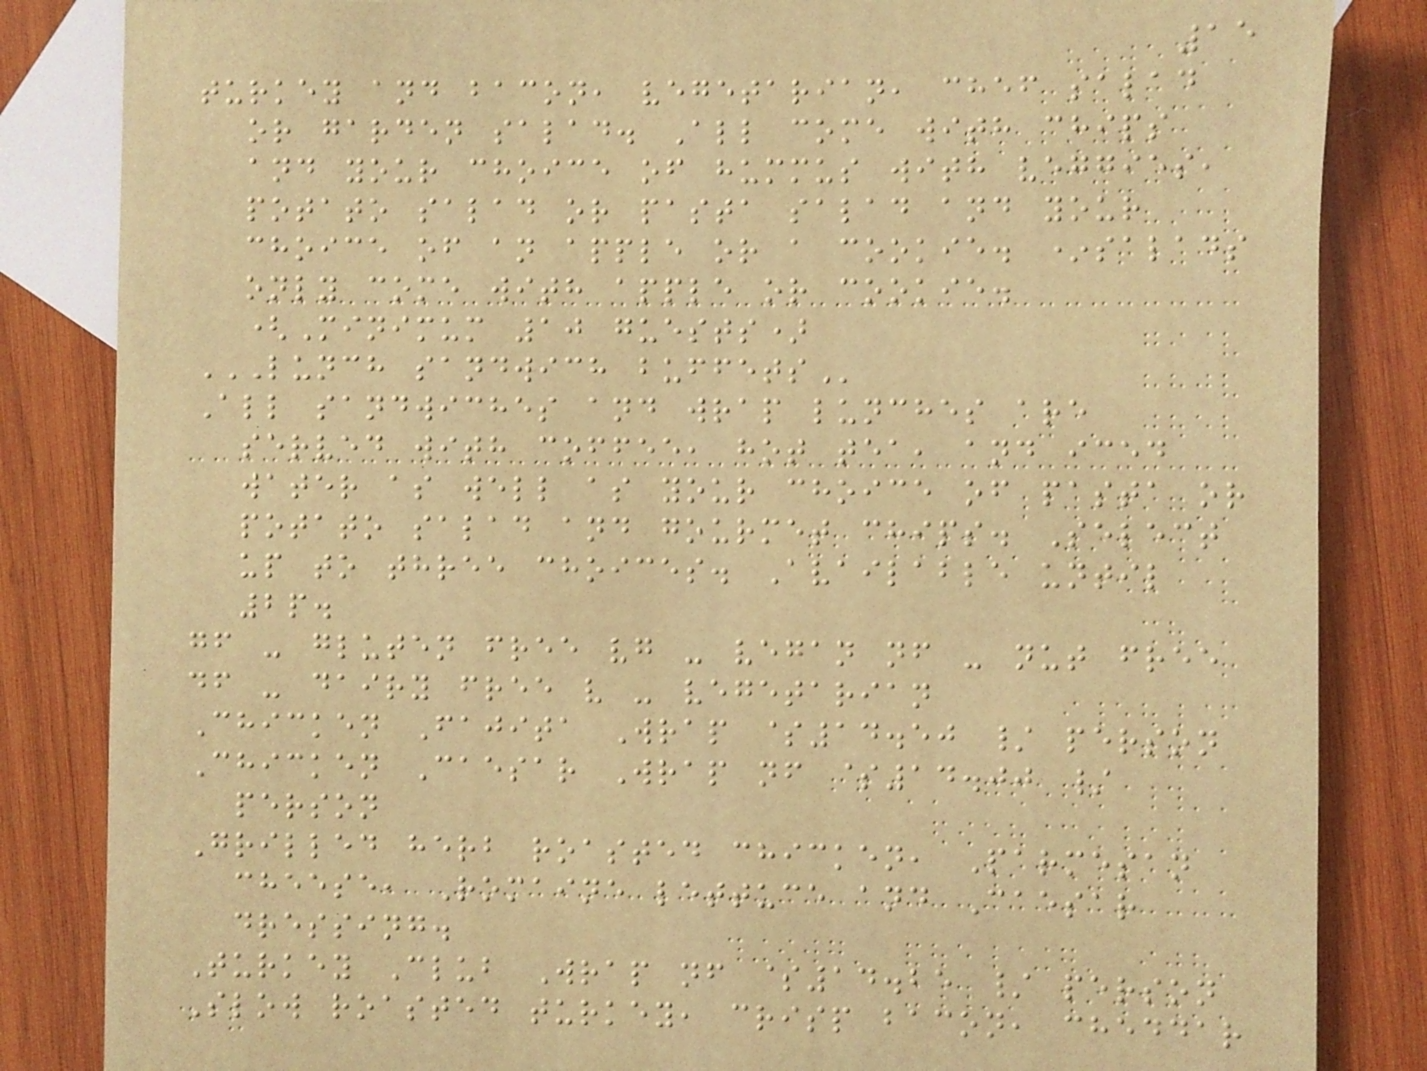15
turkey and bacon, vegetarian, chef salad
or garden salad. All come with chips
and your choice of hummus with veggies,
potato salad or pasta salad and your
choice of an apple or a cookie. *salads
only come with apple or cookie.
(Minimum 10 guests)
LUNCH SANDWICH BUFFETS
All sandwiches and wrap lunches are
served with coffee, hot tea, and iced
water as well as your choice of pasta or
potato salad and gourmet chips. Select
up to three choices. Available until
2p.
gf - gluten free vg - vegan nf - nut free
df - dairy free v - vegetarian
Chicken Fajita Wrap $14.50 / person
Chicken Caesar Wrap nf $14.00 /
person
Grilled herb roasted chicken, Parmesan
cheese, Romaine lettuce and Caesar
dressing.
Turkey Club Wrap nf $14.25 / person
Slow roasted turkey, crisp bacon, cheddar
